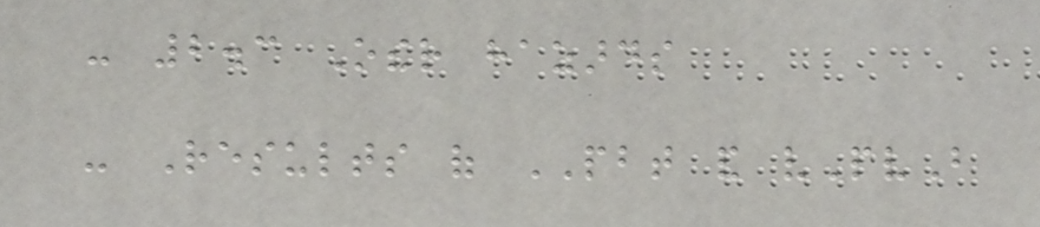- 2.3 Other hazards
- Results of PBT and vPvB
